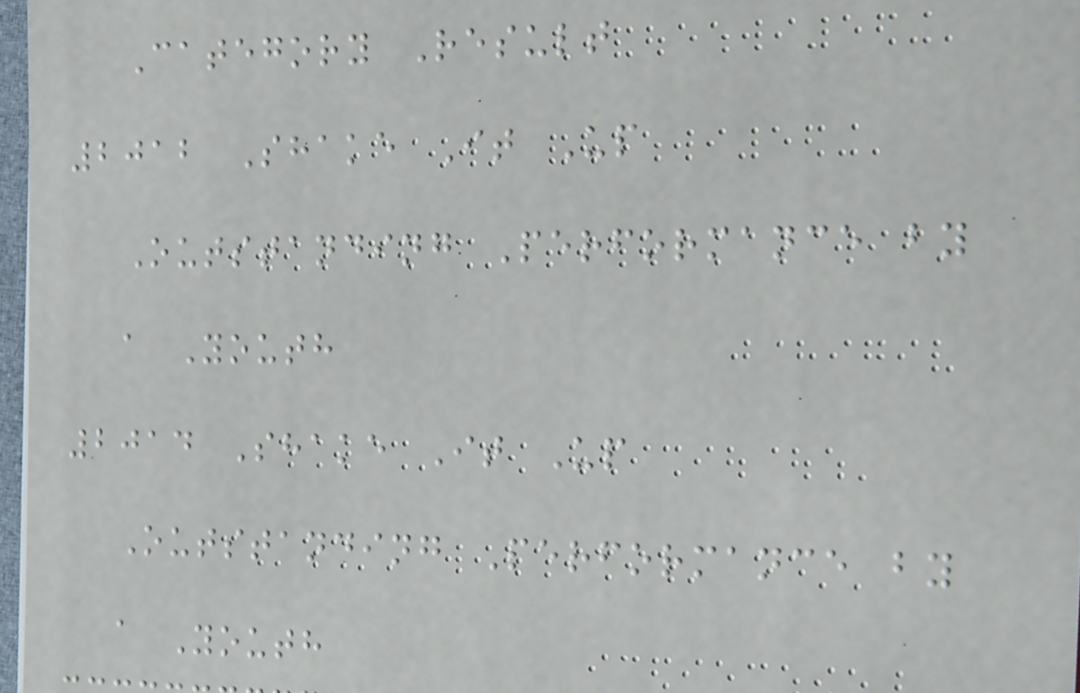Category Result
2012 Shake It Up
Outstanding Performance by
a Youth
2014 Shake It Up
Outstanding Performance by
a Youth
